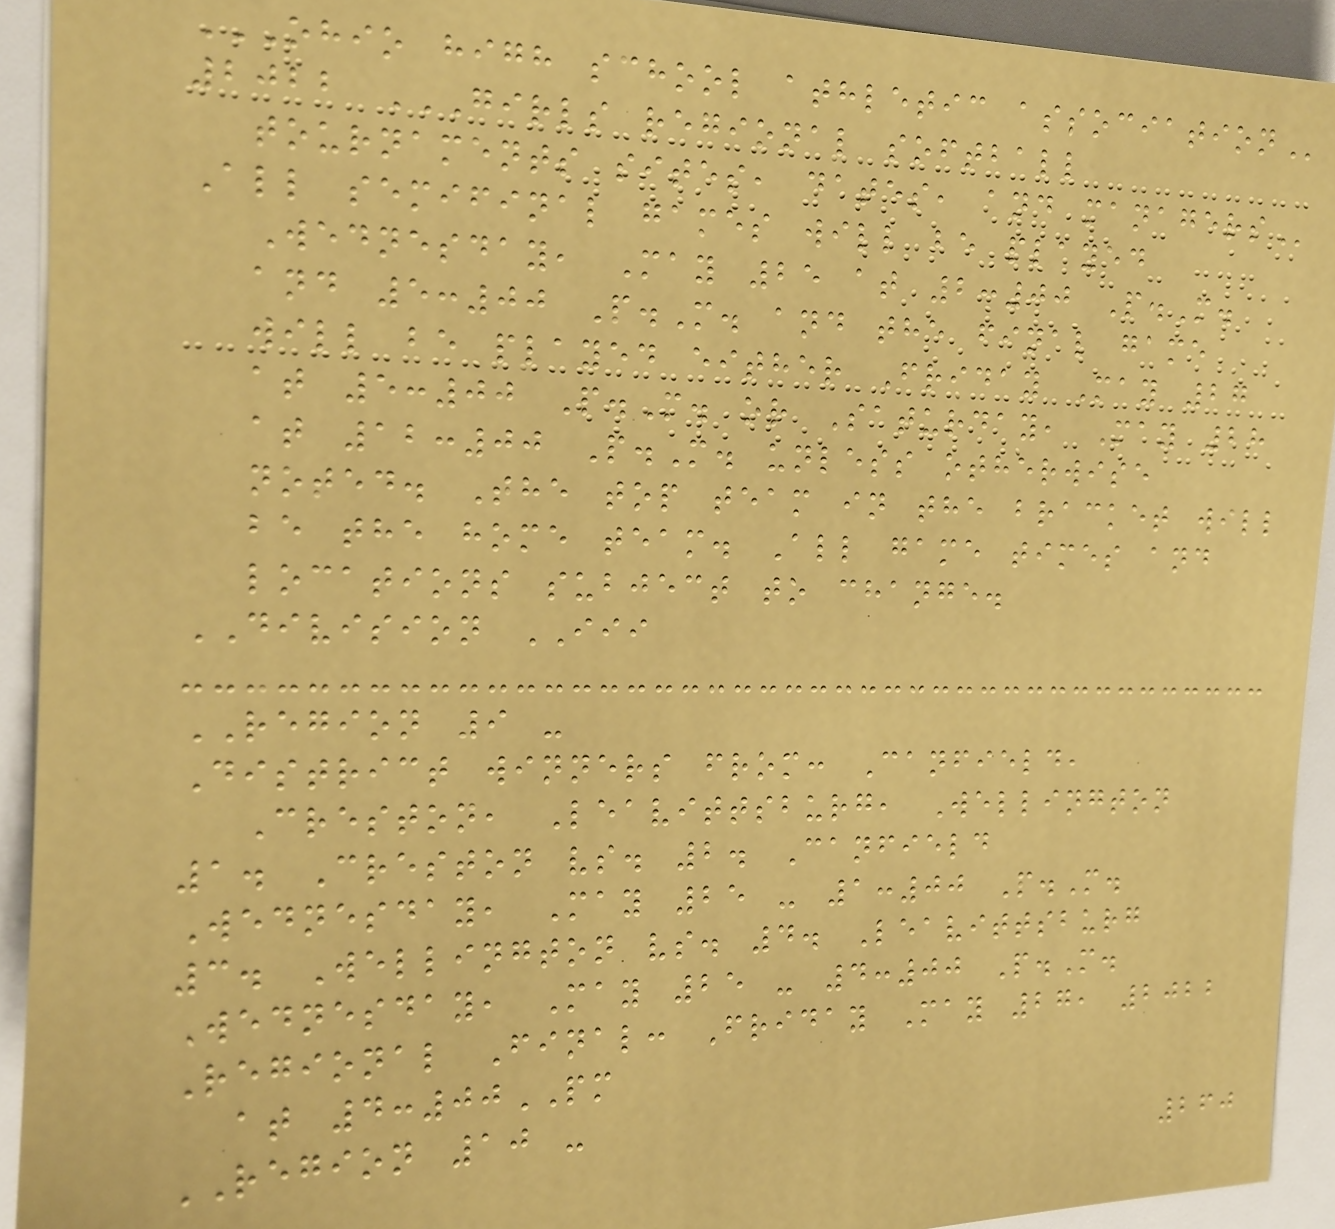OHIO HIGH SCHOOL ATHLETIC ASSOCIATION
2022 GIRLS REGIONAL SOFTBALL
TOURNAMENTS SITES, DATES, AND MANAGERS
All semifinal games will be played
Wednesday, May 25 at 2:00 P.M.
and 5:00 P.M. and the final game
will be played either Friday May 27
at 5:00 P.M. or Saturday, May 28
at 12:00 P.M. unless otherwise
noted. The top team in the bracket will
be the home team. All game times and
locations subject to change.
DIVISION III
REGION 9 -
District winners from: Canfield,
Creston, Leavittsburg, Wellington
1. Creston vs. 2. Canfield
Wednesday, May 25 - 1:00 P.M.
3. Wellington vs. 4. Leavittsburg
Wednesday, May 25 - 4:00 P.M.
Regional Final: Friday May 27, 2022
at 4:00PM
REGION 10 -
260
